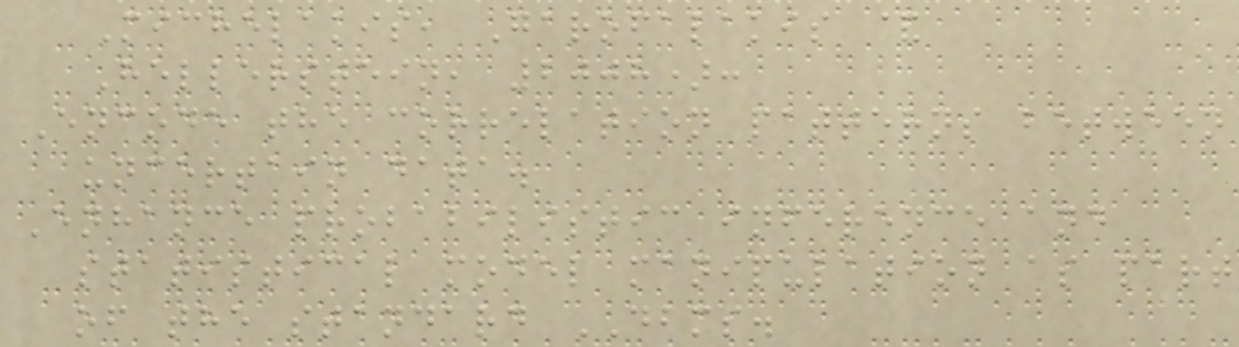Michelakis, Garofalakis &
Hellerstein, 2008):
Encode the correlation patterns between
uncertain data.
Enhance probabilistic inference and
statistical model manipulation as part
of the standard DBMS.
